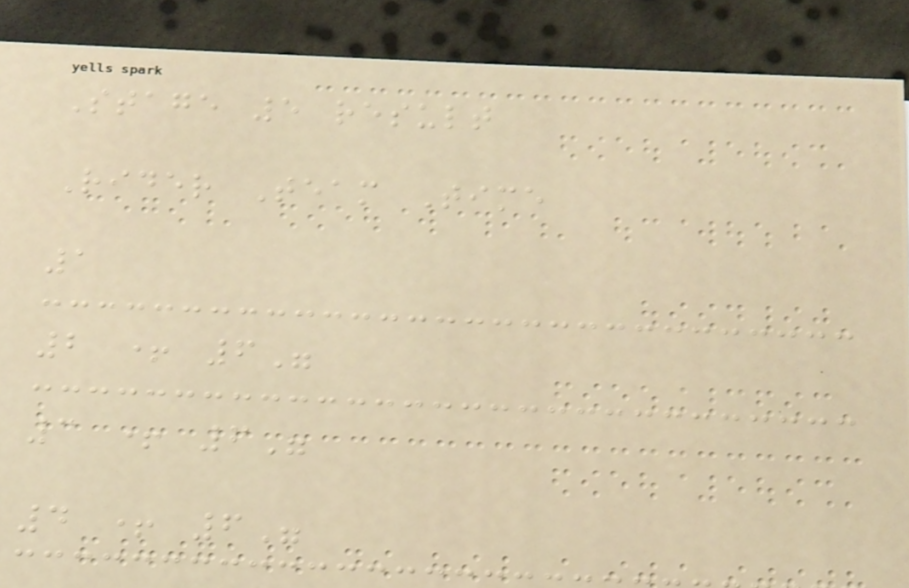Stage 5 result
Rider Team Time
1
2 + 6"
3 + 6"
4 + 6"
